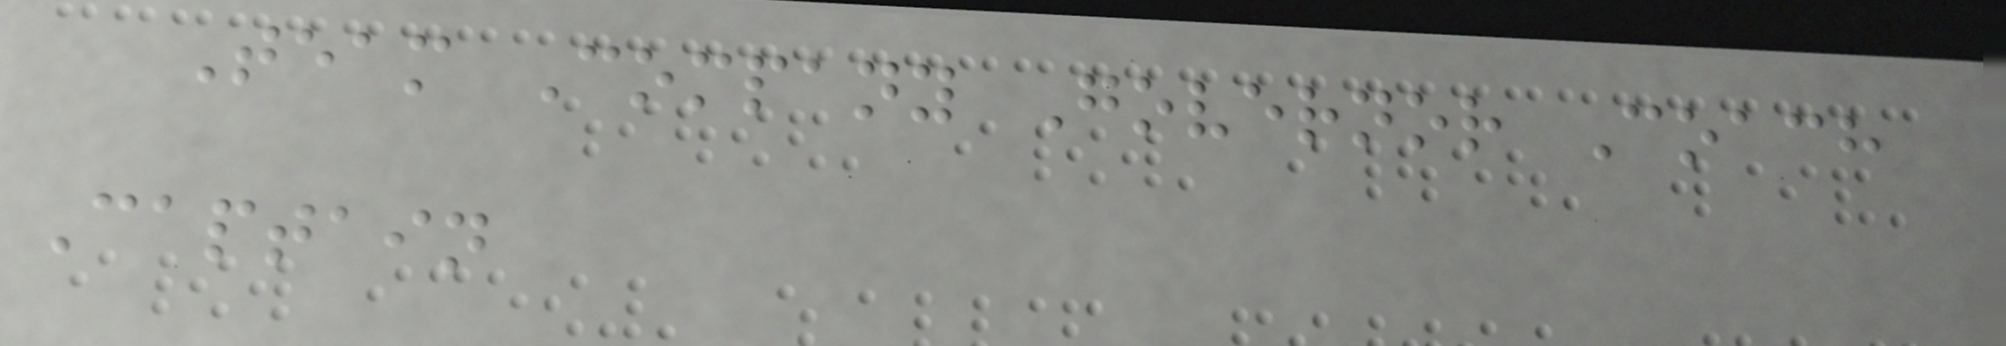Team Company Governor Coach
Captain
